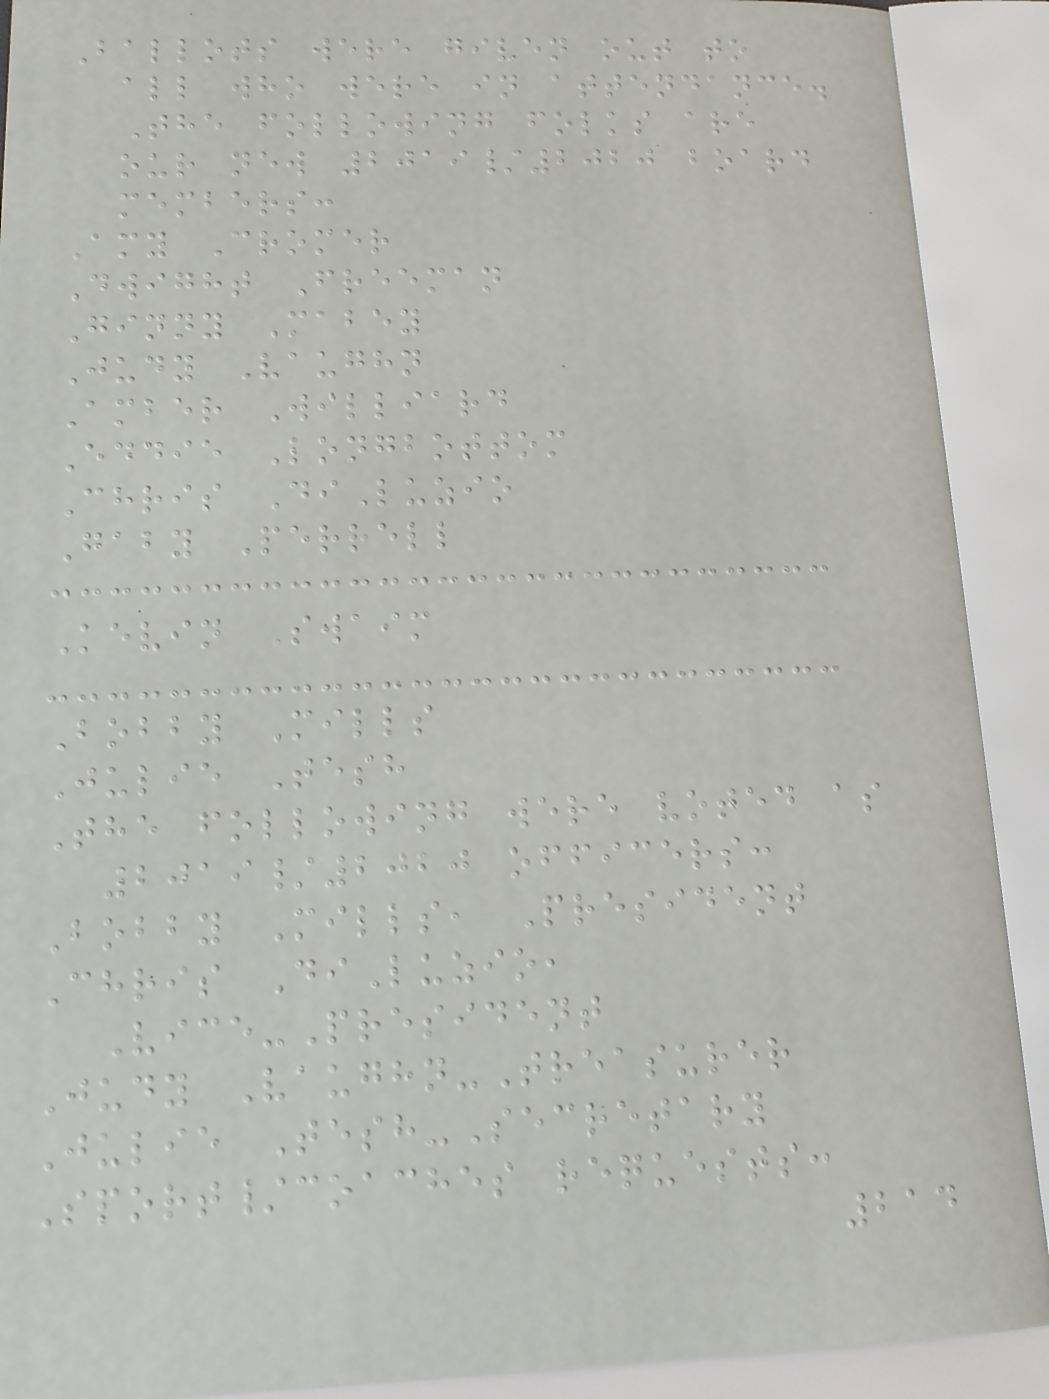Ballots were given out to
all who were in attendance.
The following folks are
our new 2019/2020 board
members:
Amy Cromer
Dwight Freeman
Ginny Mabey
Judy Vaughn
Amber Williard
Eddie Longbottom
Chris DiLuzio
Gaby Perrell
Kevin Swaim
Bobby Mills
Julie Tesh
The following were voted as
2019/2020 officers:
Bobby Mills, President
Chris DiLuzio,
Vice-President
Judy Vaughn-Treasurer
Julie Tesh-Secretary
Sport/coaches requests:
214
